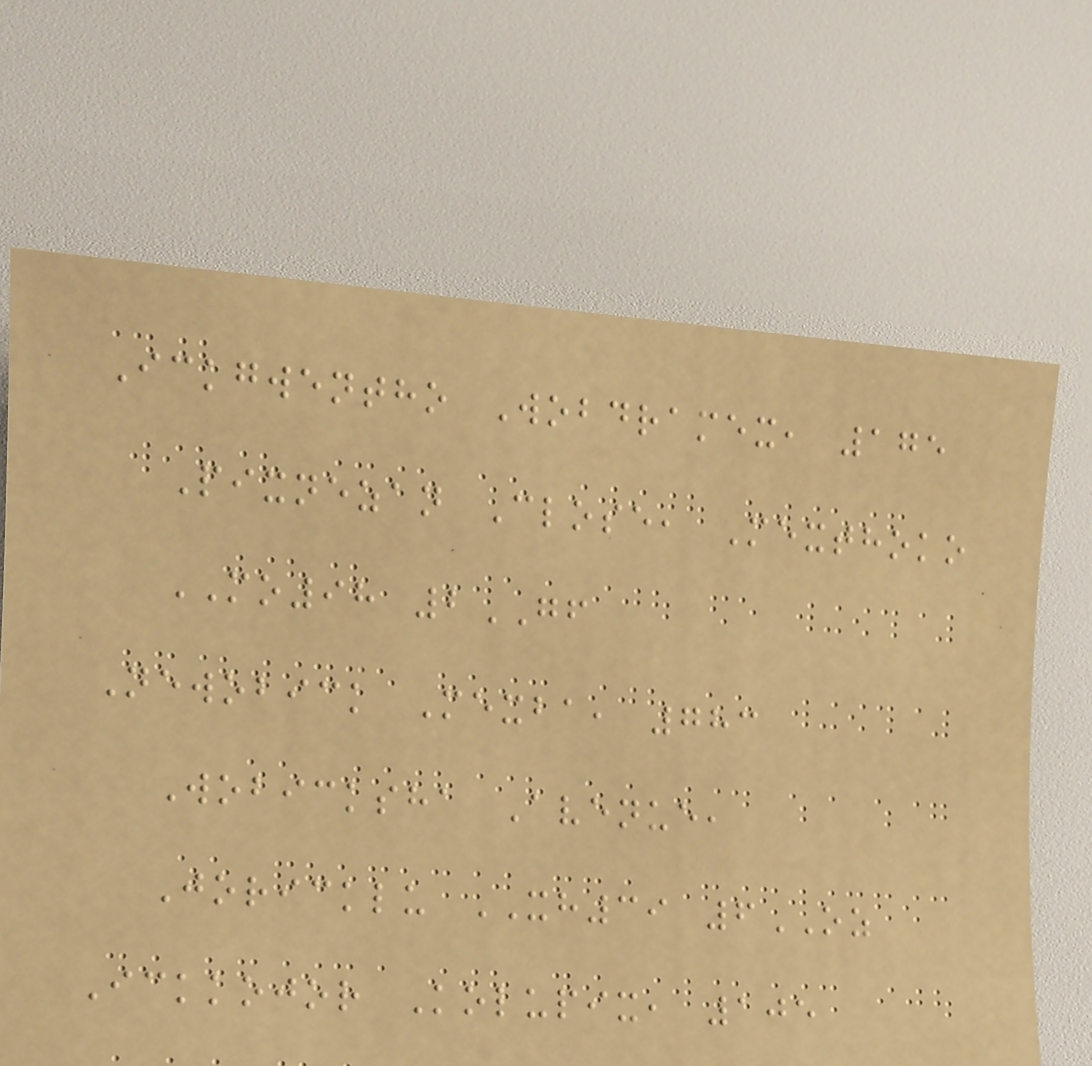Ickgwentho Wobdramex, 175
Pixnezan Close, Mexthoko
MO98 2GF
Newobick Mexba, 783
Wobicksha Avenue,
Joricklu XH39 6OZ
Ickkojor Kolupix, 105
